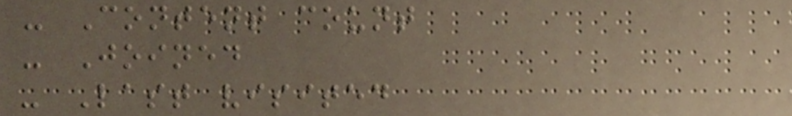- Content count
- Joined
- Last visited
